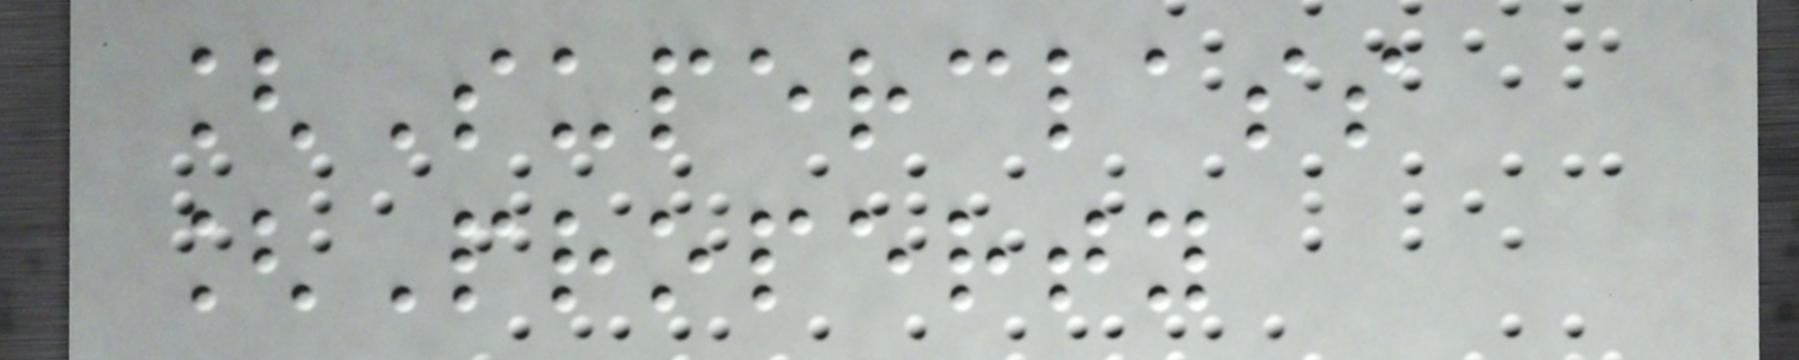[Superclass
[Property
